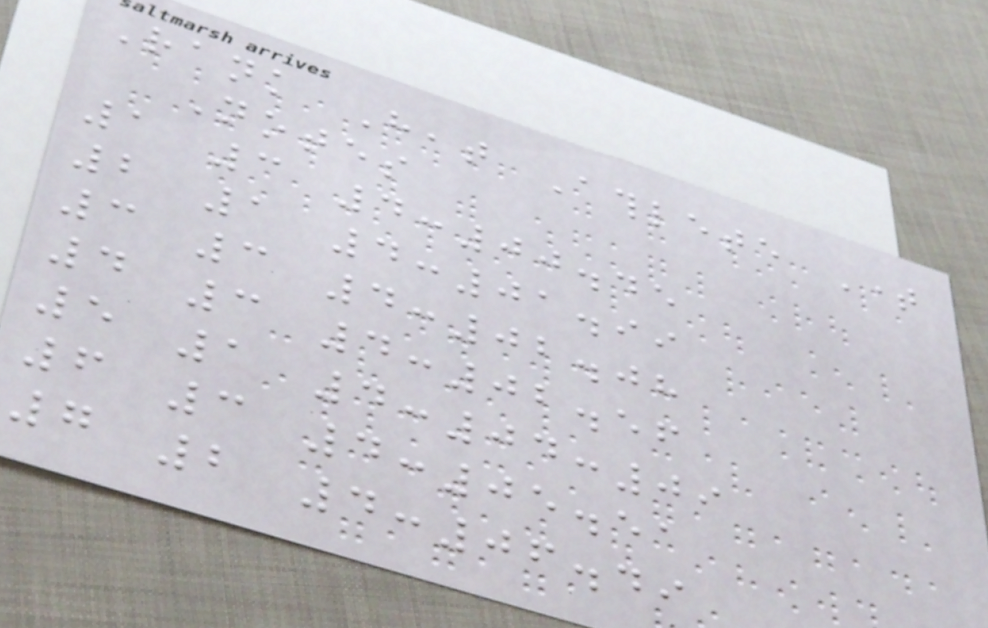Rank Heat Athlete Time
Notes
1 3 4:00.45
2 1 4:01.99
3 3 4:02.08
4 3 4:02.56
5 1 4:04:09
6 3 4:05.51
7 2 4:06.49
